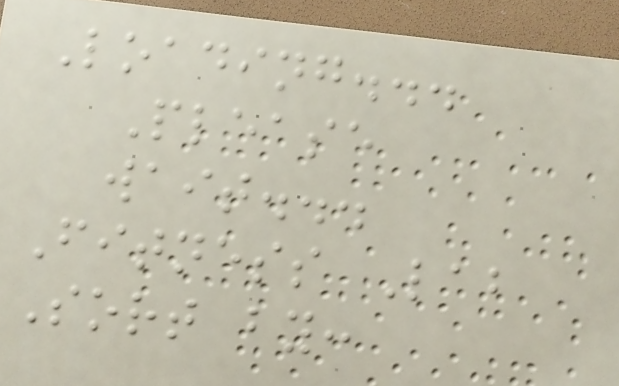Loading...
Please
wait...
Fitness Lab
Sort by:
